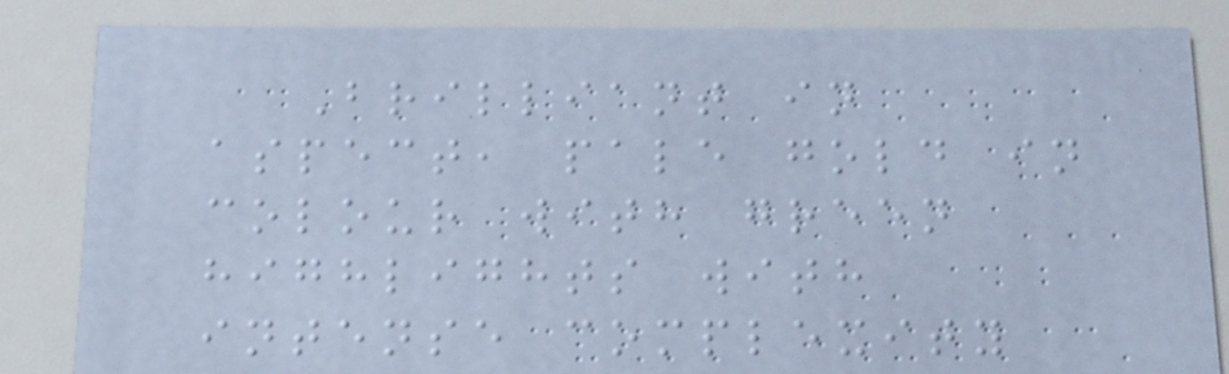Brilliant in
aspect, pale gold in
colour with green
highlights with
intense complexity
